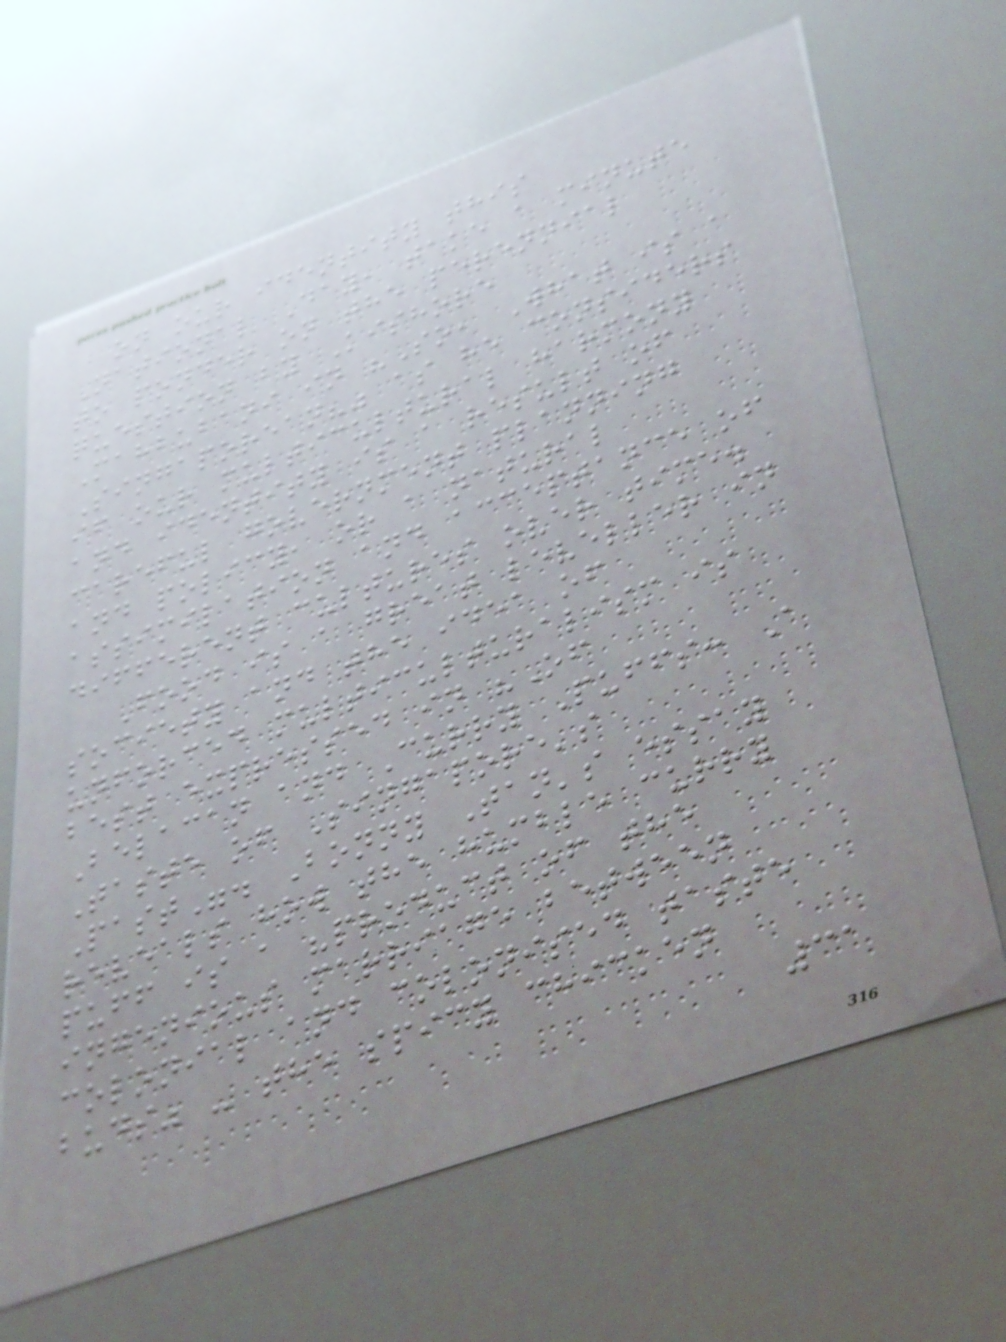on our identity this
National Day, take a minute
to ponder on the perennial
question by Kishore
Mahbubani in "So, What is a
Singaporean?" as he considers
if our multicultural harmony
and identity is a result of
careful government planning
and policy, or a natural
assimilation and acceptance of
different cultures over time.
Food is a great leveller in
society and the idea of
unforced multiculturalism is
best expressed in "Of
Belacan and Curry Puffs: A
Taste of Singapore's
Past". Bonny Tan's essay
reveals how the humble curry
puff is a "product of the
ingenious marriage between
colonial and colonised taste
buds" - the spicy chicken
31
